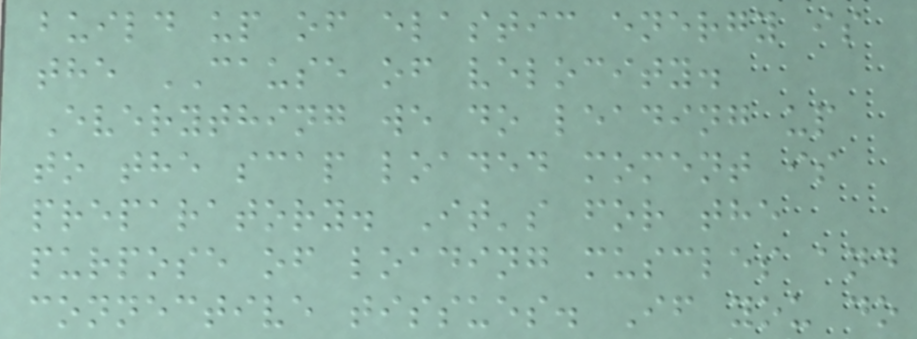build up of elastic energy is
the CAUSE of velocity.
Everything we do leading up
to the scap loaded moment is
preparatory. It's for the
purpose of loading muscles and
connective tissues. If you do
